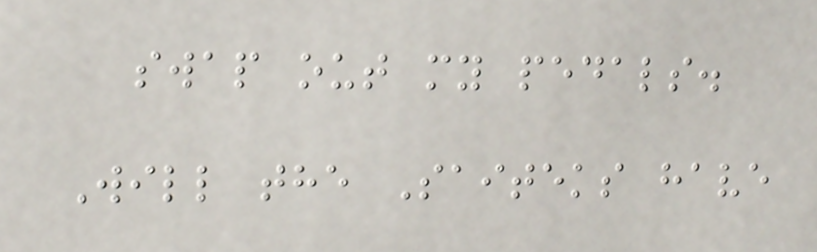swap out my pedals.
Will the Saiteks have
